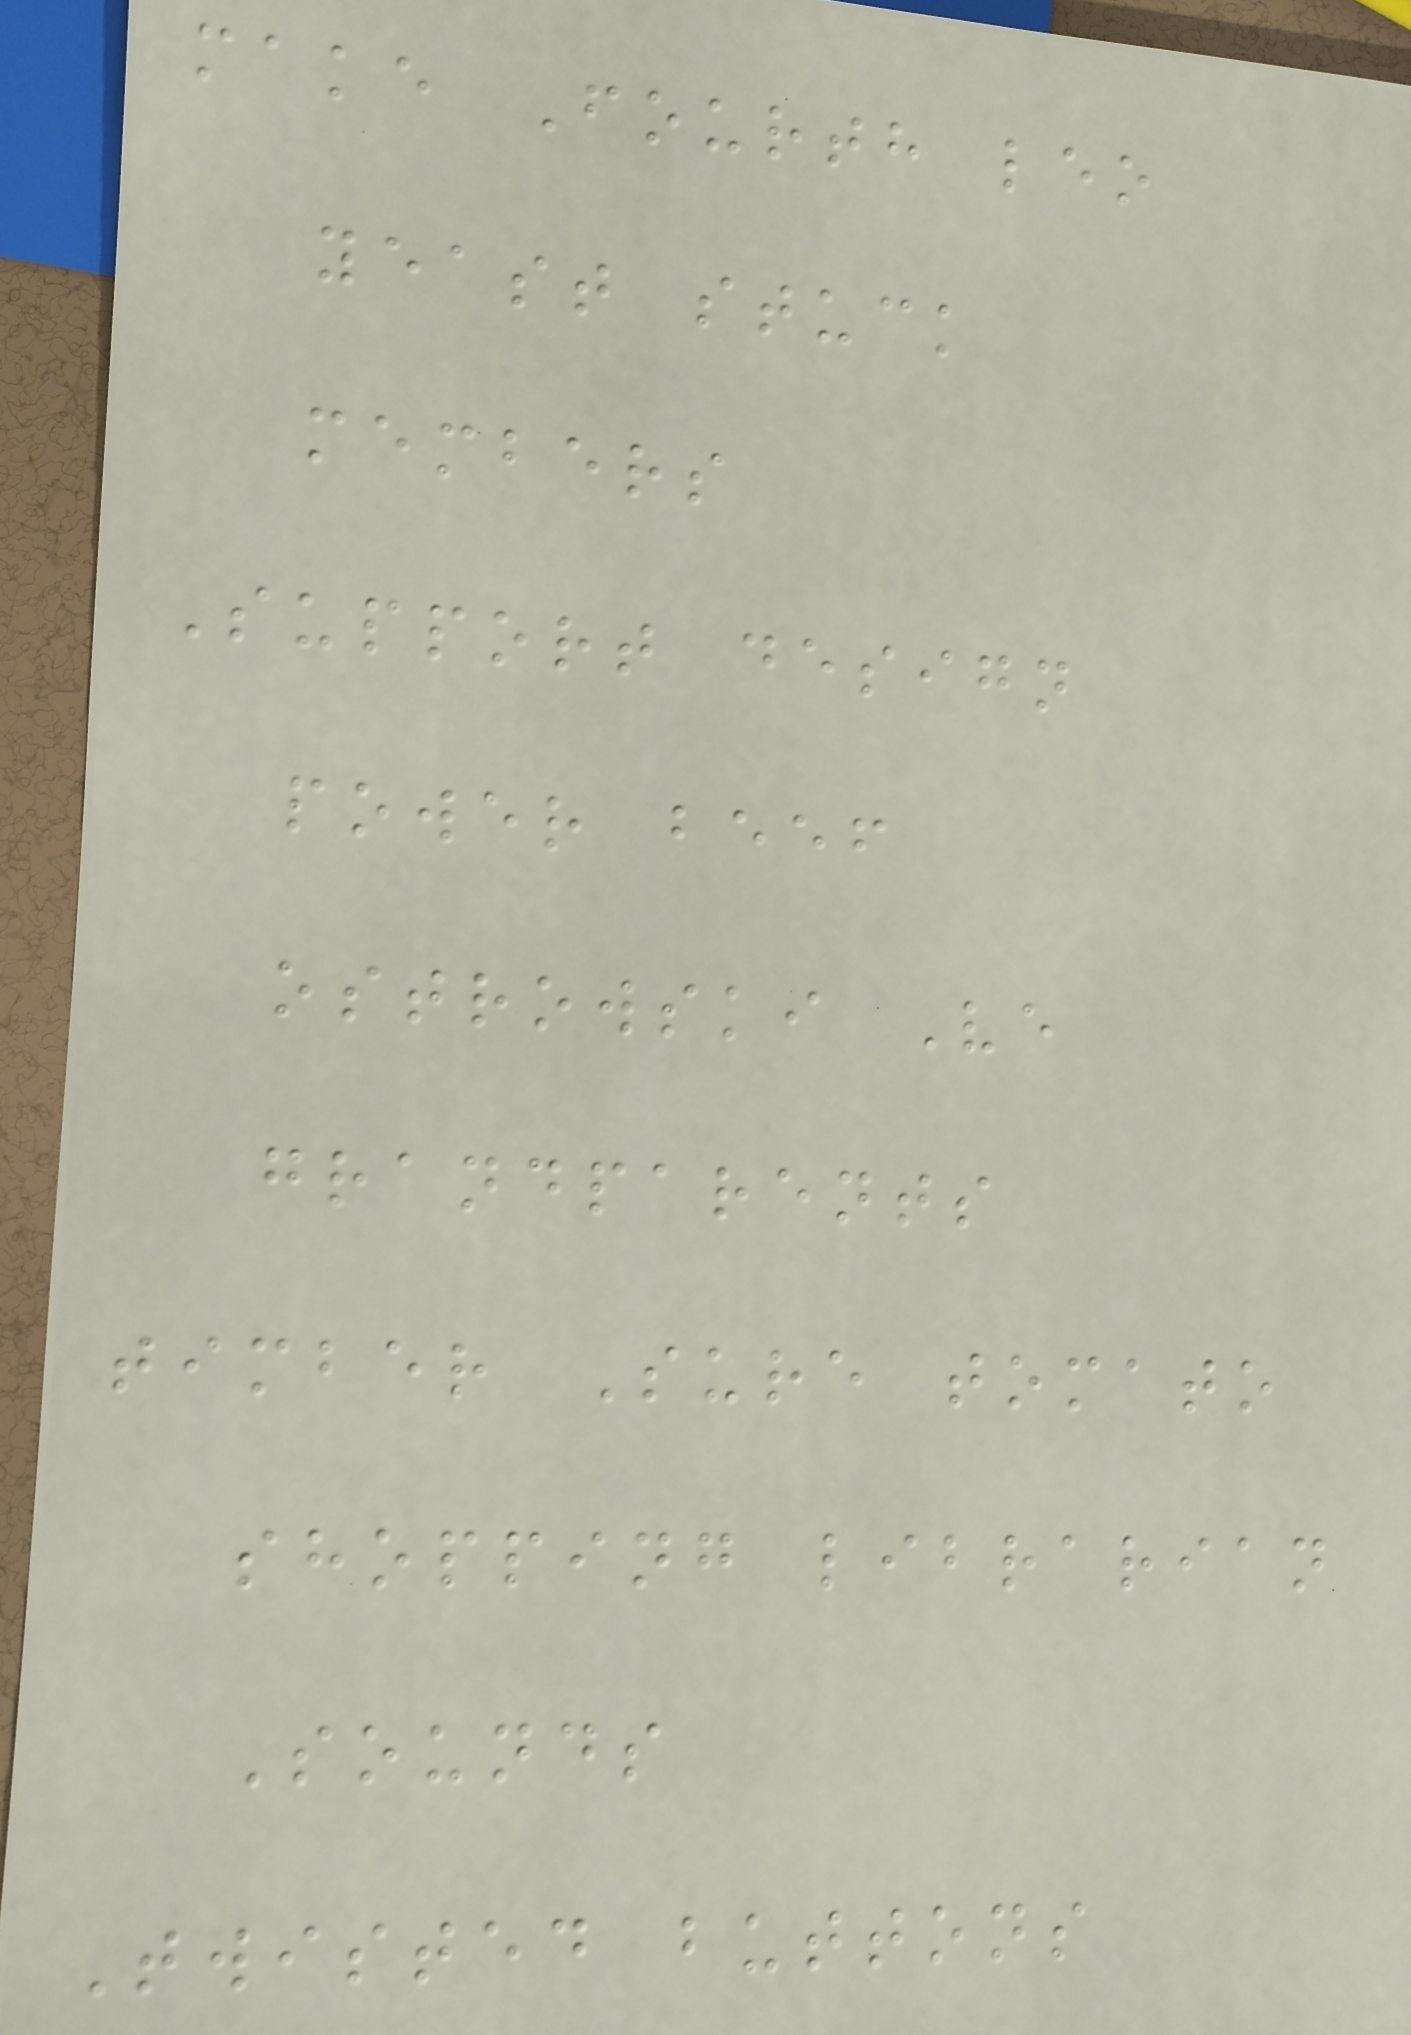make Fourth leo
yeast stuck
members
Support design
power beef
ostrowski Ve
grandparents
timber Sure tomato
shopping librarian
Sounds
Twisted buttons
